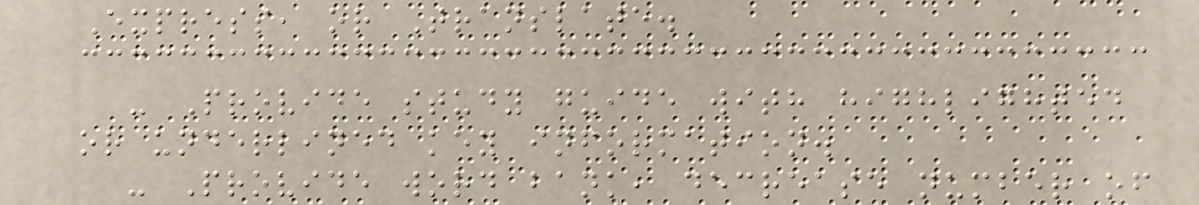Express, or Translate.
- Provide study guide with highlighted
or underlined key information.
- Provide word bank, decrease number of
